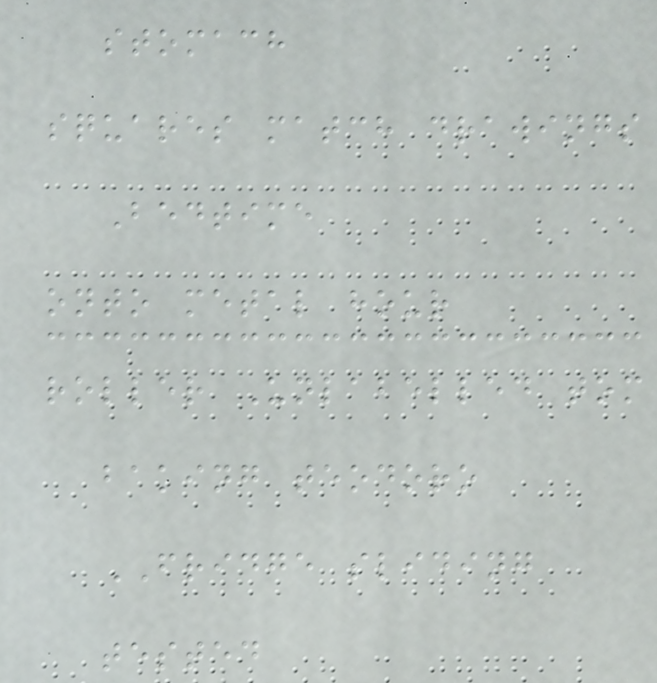stomach
squares match drawings
Bedtime
onto metal hour
roller Unlabelled tom
baking teodoro
FRIDGE sliding
tested
